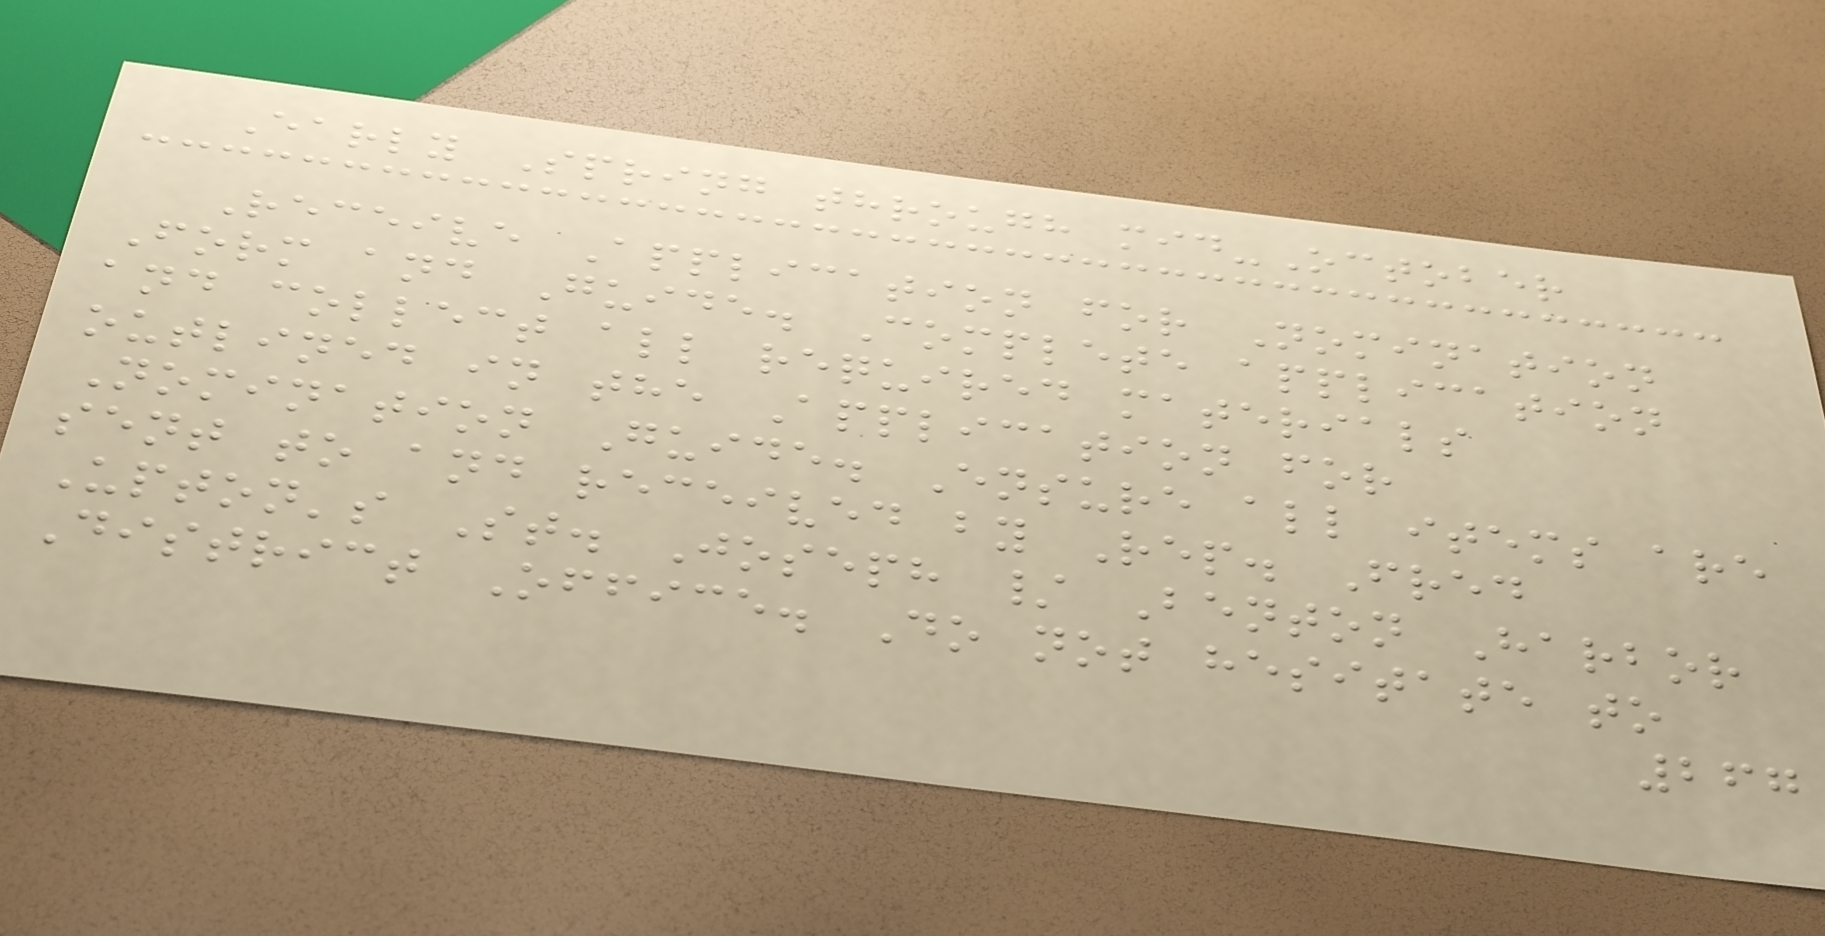Early Spring through mid-October
Receive Application for Nomination
Form and Guide. Complete application
and collect all required materials
outlined in the Application for
Nomination Guide. Ensure all items are
sent to and received by Rep. Fred
Upton's St. Joseph / Benton Harbor
District Office. Do not hesitate to
267
